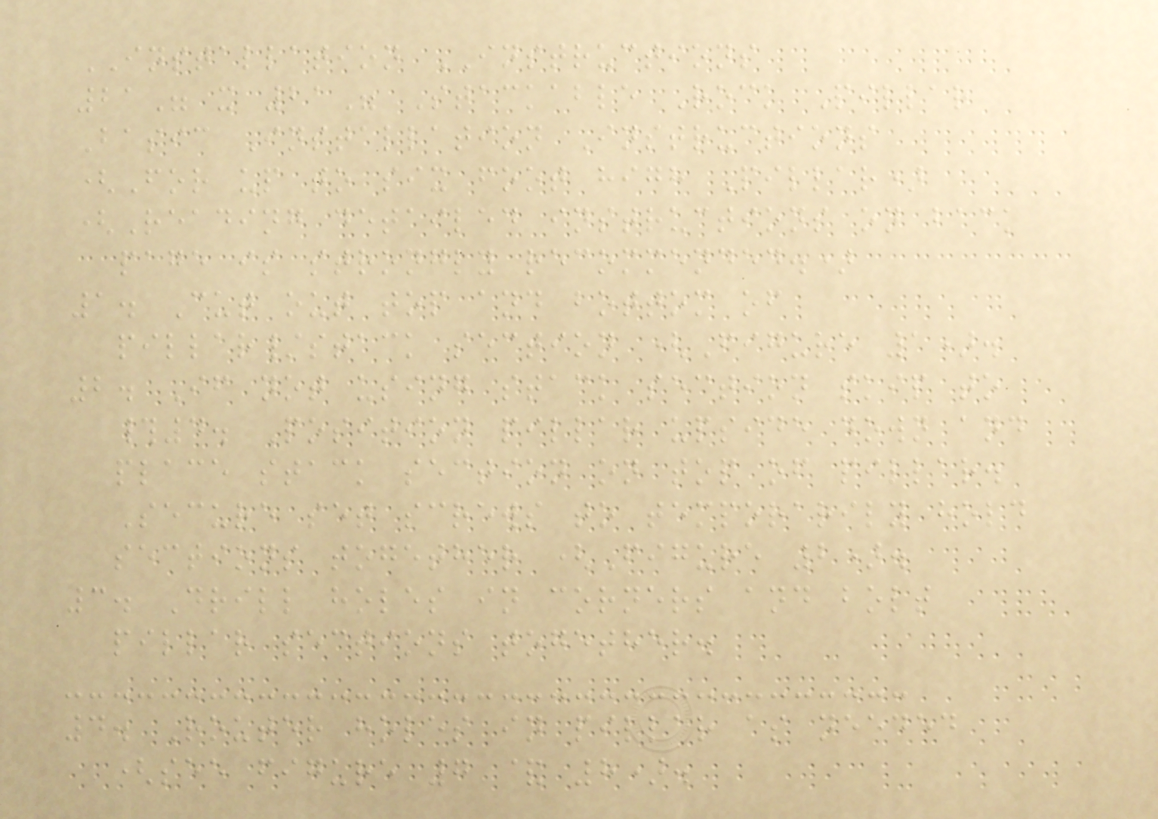INSTALLATION INSTRUCTIONS
21" x 21" Stackable Rock Pillar
Basic Installation Instructions
(For up to six foot high Pillar)
(Reading detailed instructions on back
page is strongly recommended.)
1. Cut out top and bottom of
pillar/stack section (Figure 1).
2. If not using stack section skip to
#4. Position pillar upside down and
place stack section on top of pillar.
Secure set screws to temporarily hold
sections together (Figure 2).
3. Drill holes in corners and bolt
pillar sections together.
4. Router holes in pillar as needed
(see figure 7 & 8).
